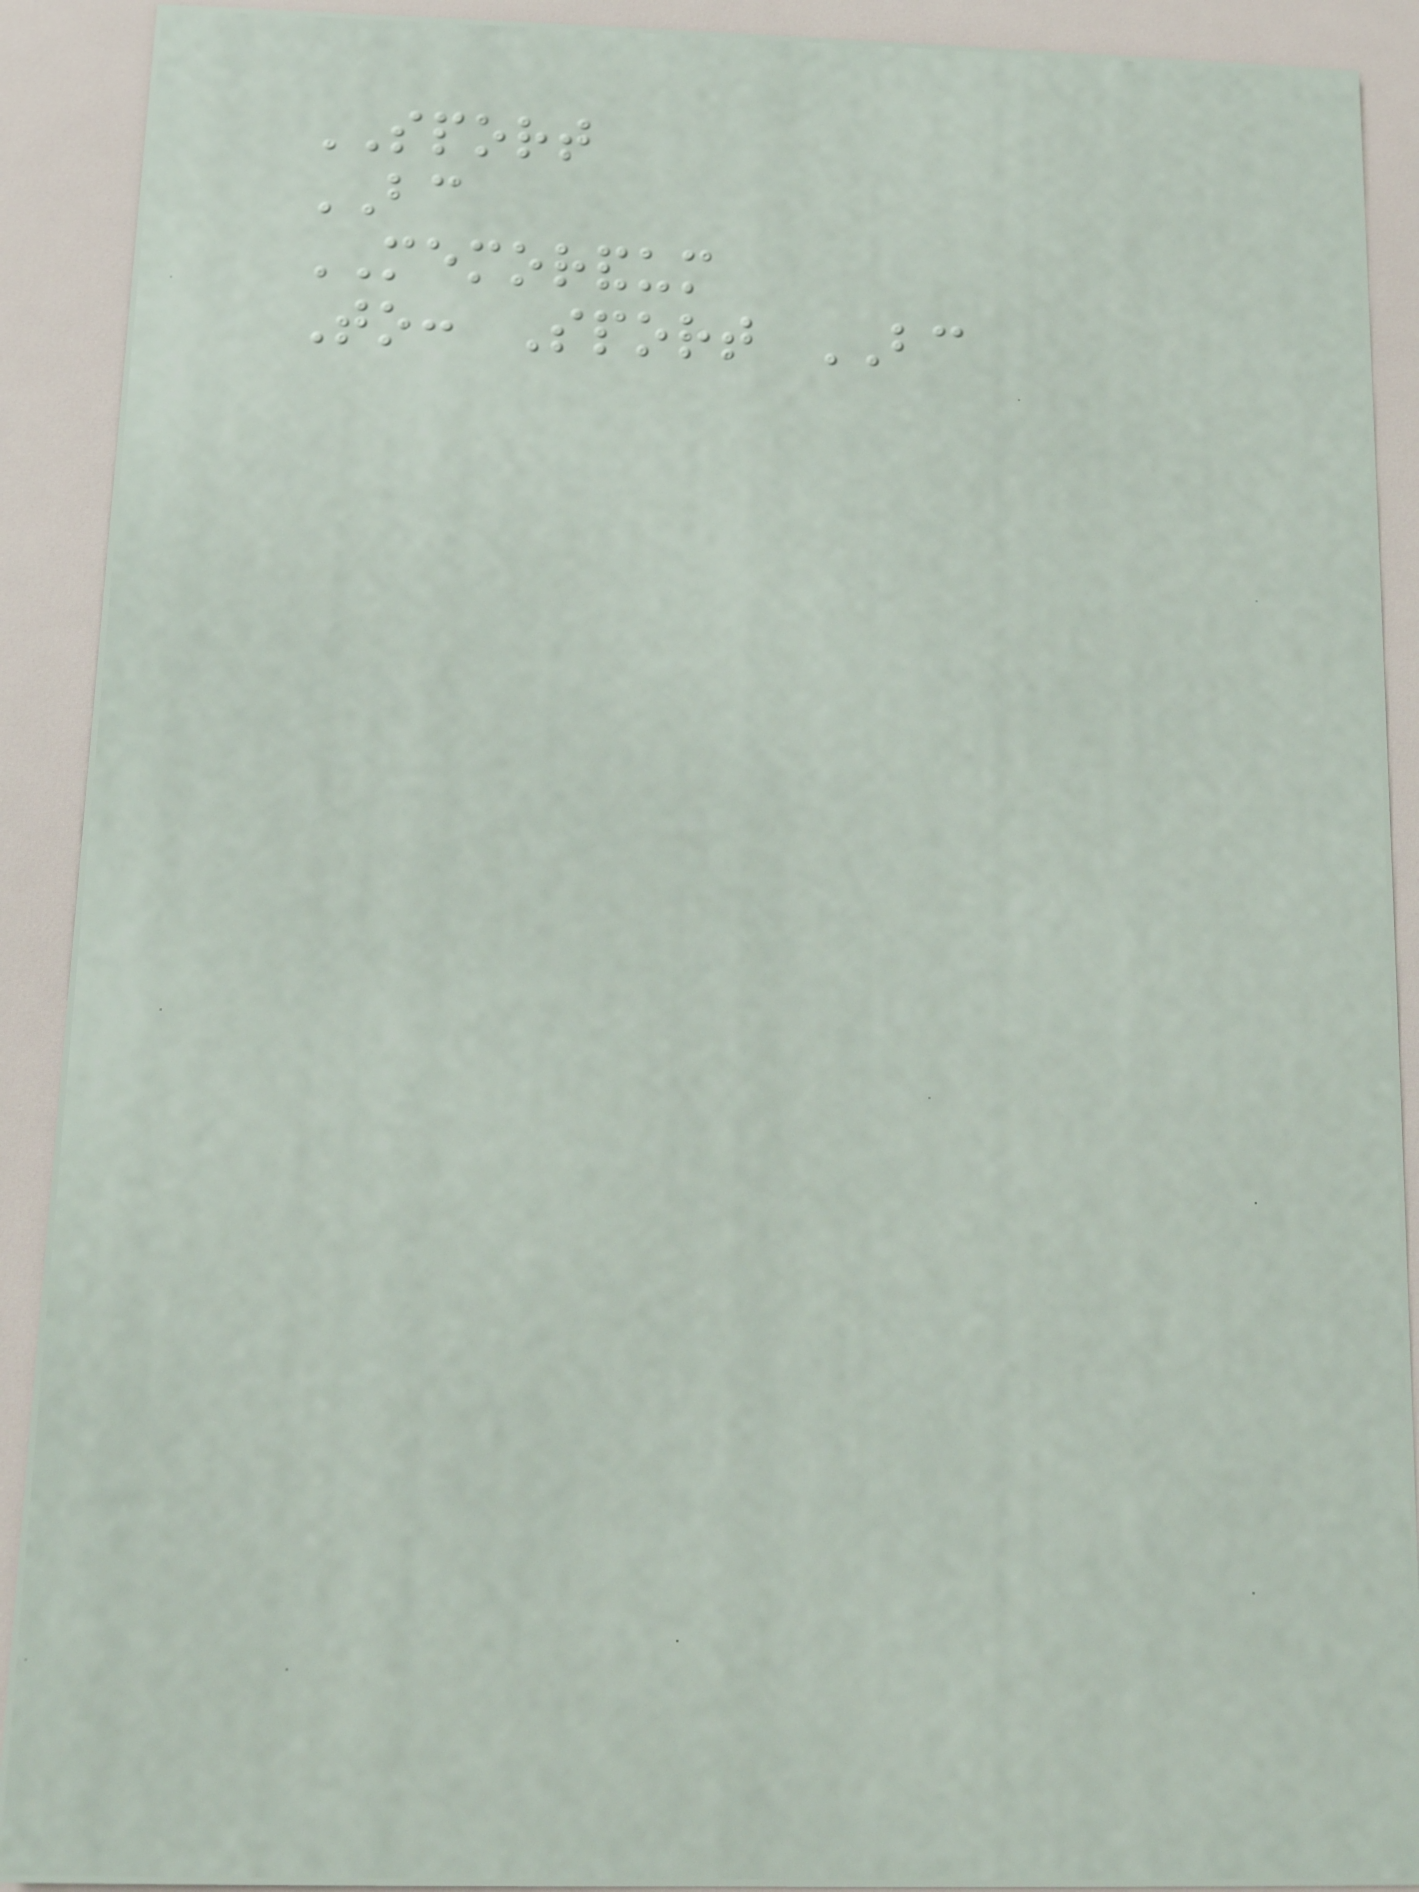SPORT
BC
MEMORANDUM
To: Sport BC
